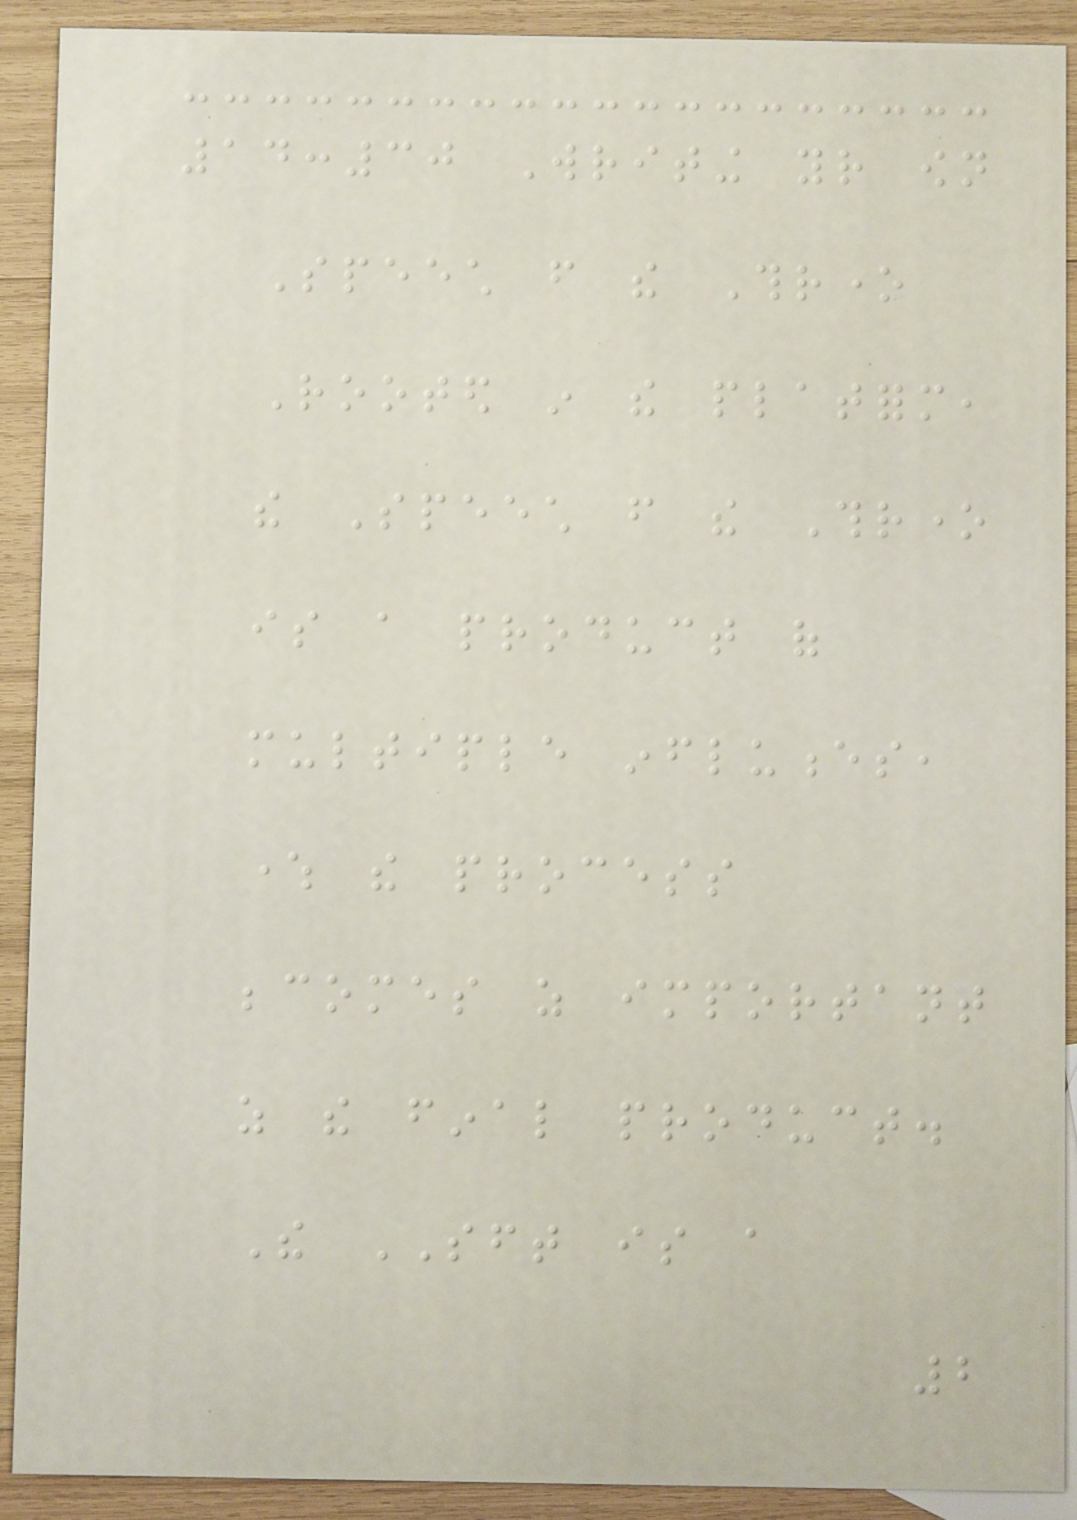14:30 Writing your own
Speech from the Throne
Rooted in the platform,
the Speech from the Throne
is a product of
multiple influences,
where the process
becomes as important
as the final product.
The SFT is a
2
